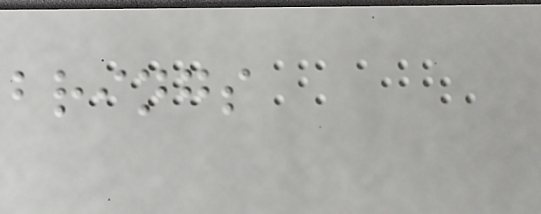brings
